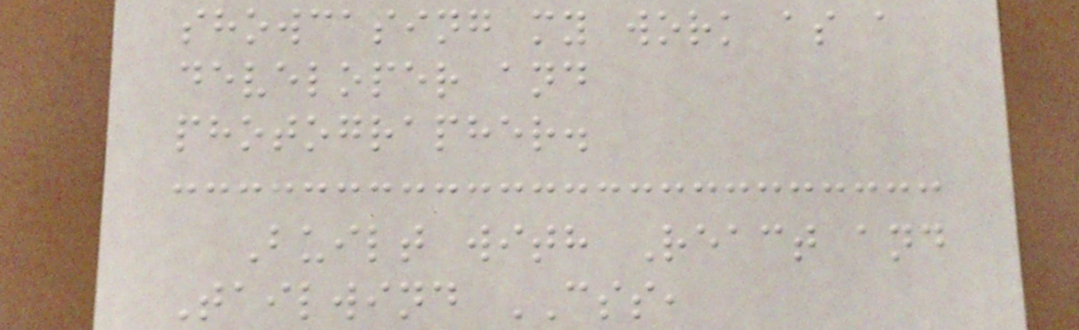showcasing my work as a
developer and
photographer.
Built with React and
Tailwind CSS,
